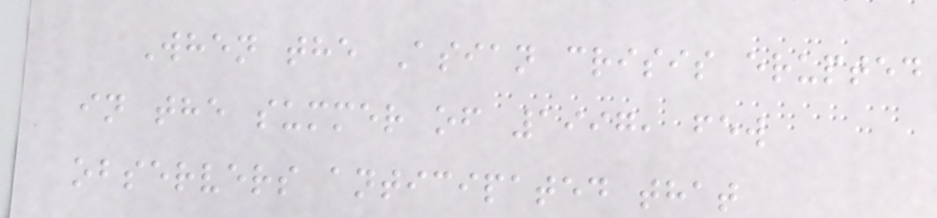When the Asian crisis erupted
in the summer of 1997, few
observers anticipated that
